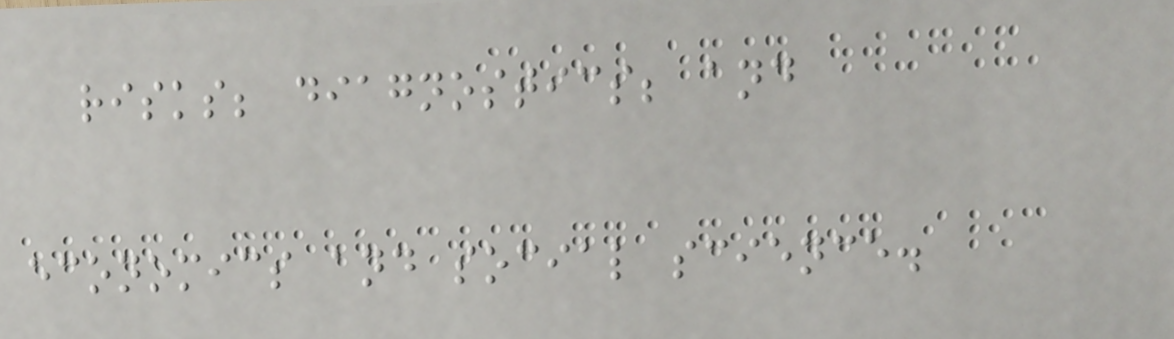risks; diagnostics; and
economics and social science.
